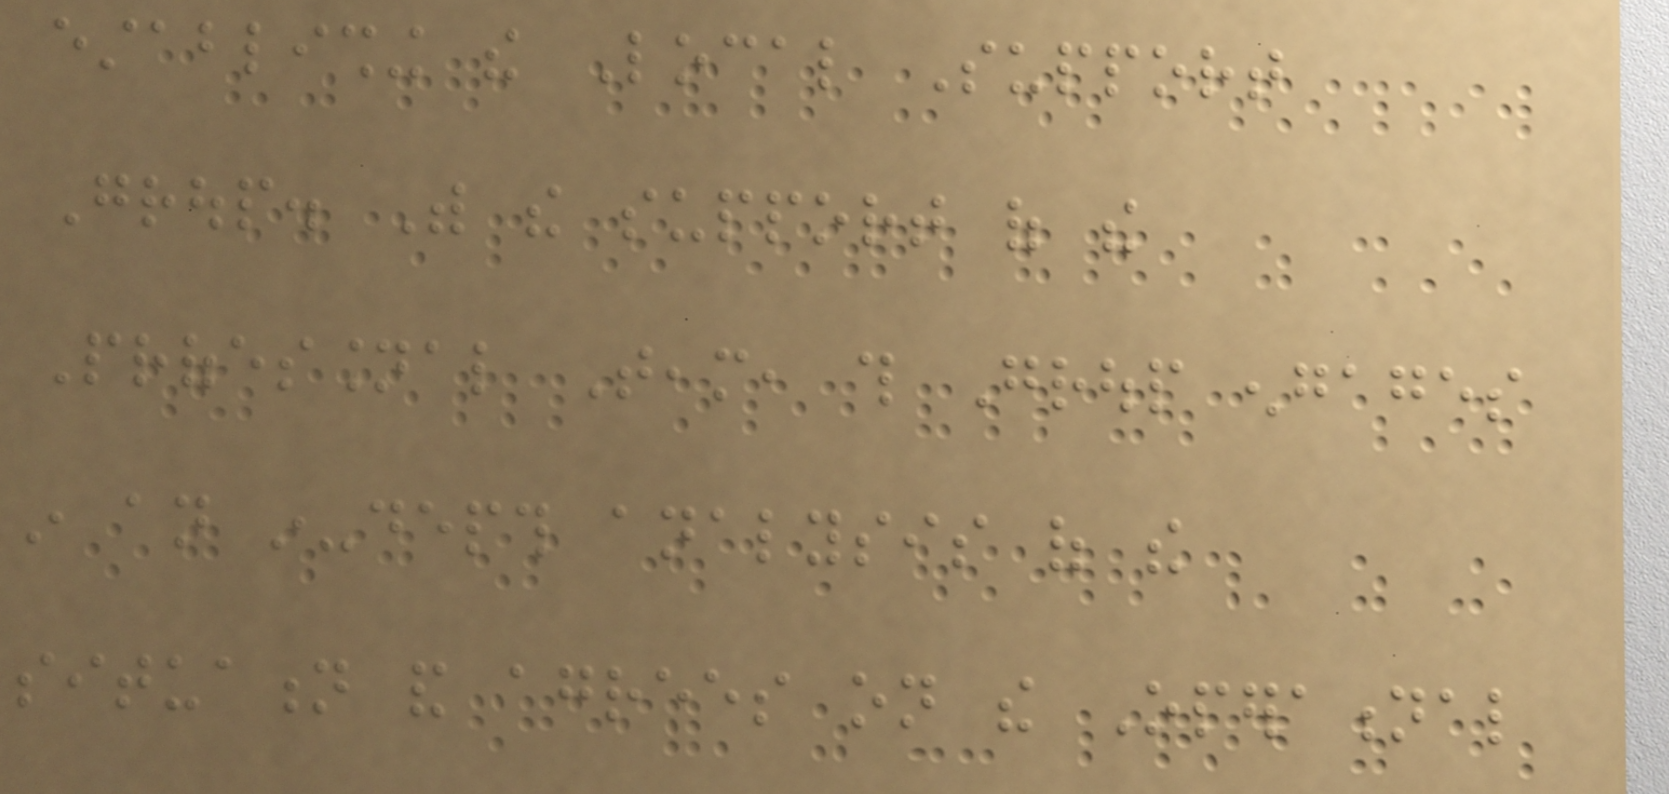establishing the Local Support
Group. With the support of the
Professional Team, this Group engages
in an in-depth analysis of the
situation and agrees on the Operational
